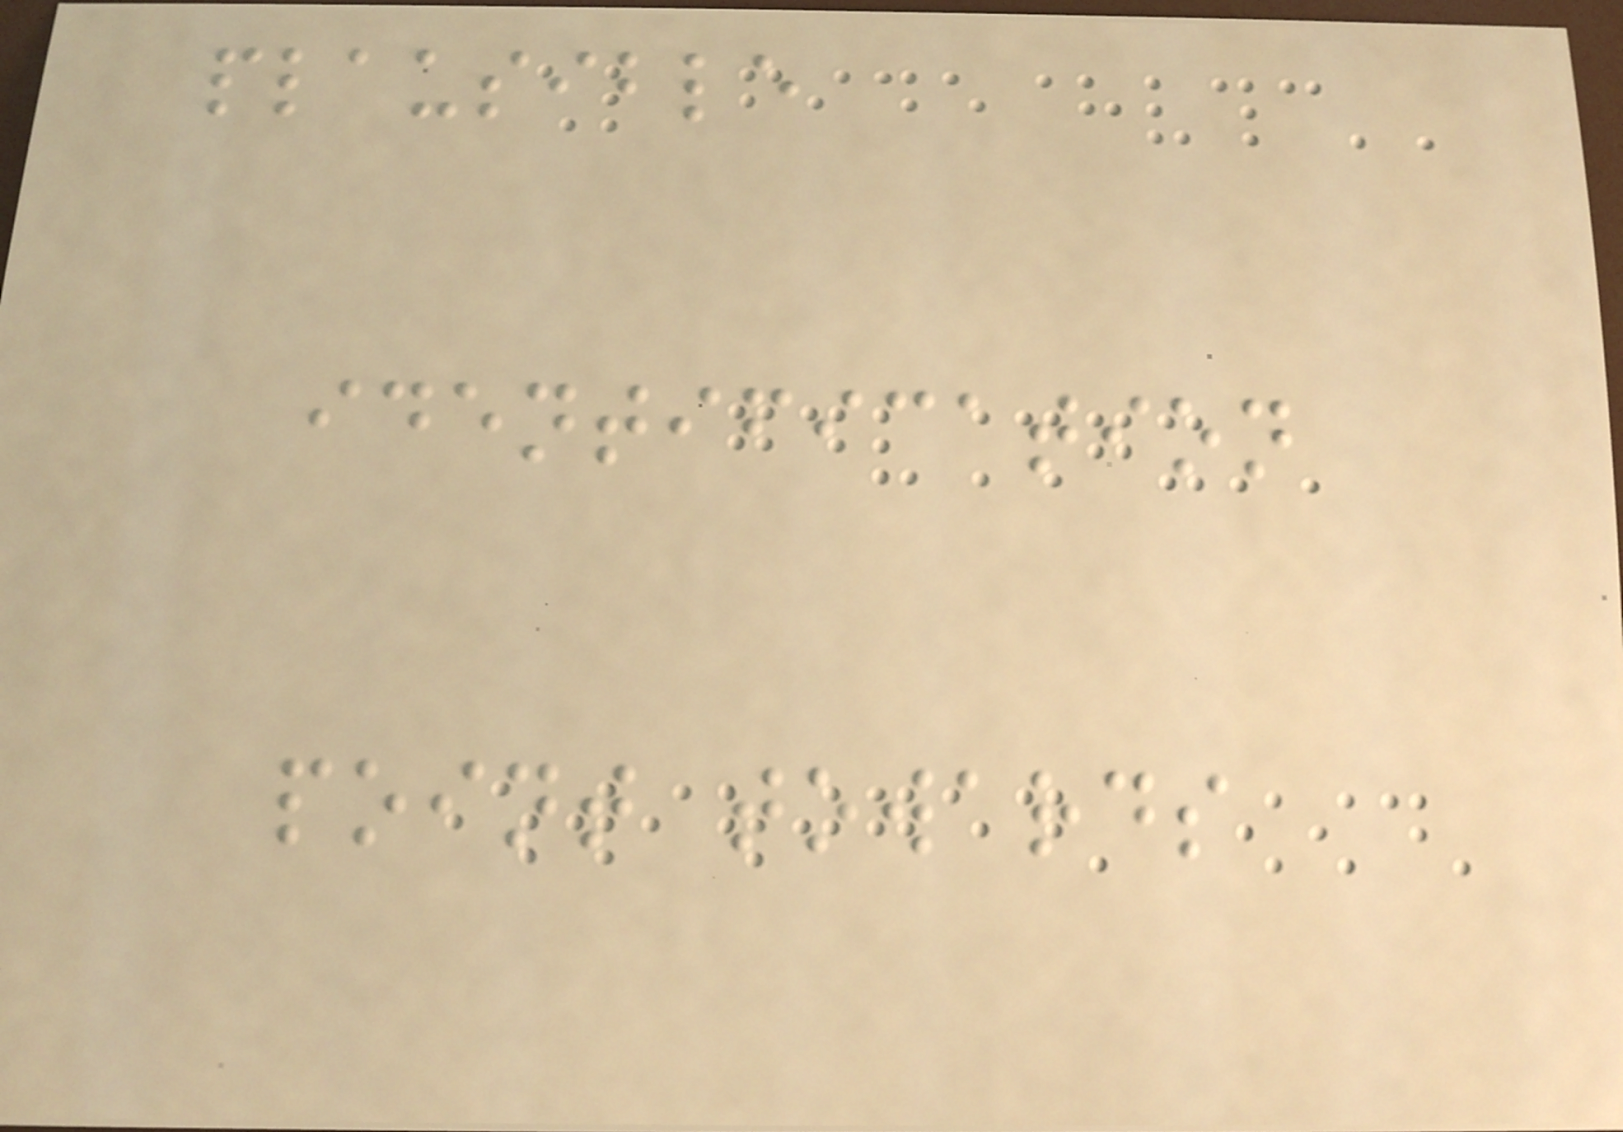plausible
identification
point towards
